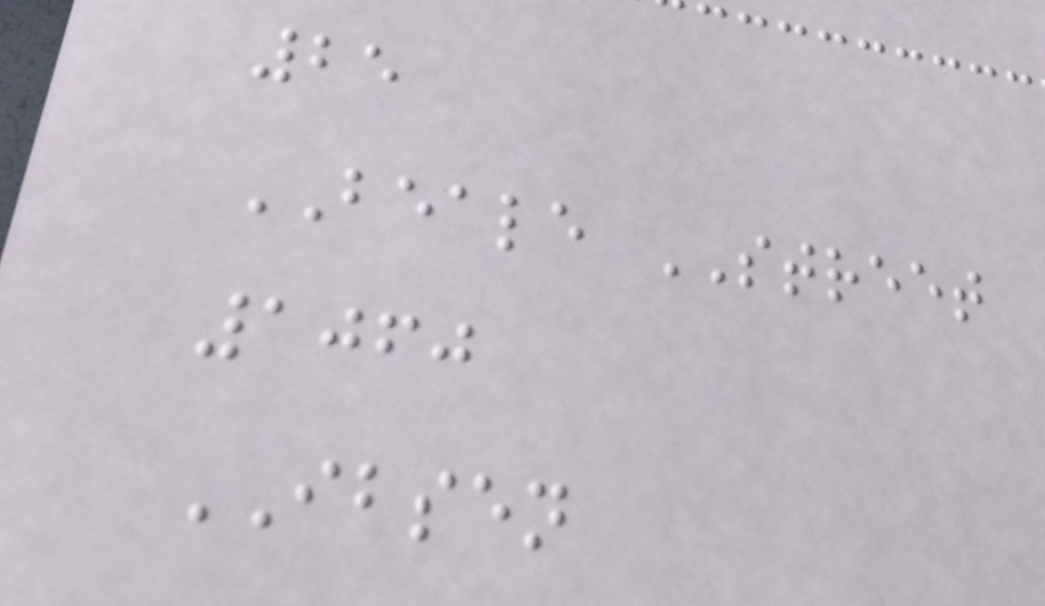25
BEALE STREET
1060
IBSEN
